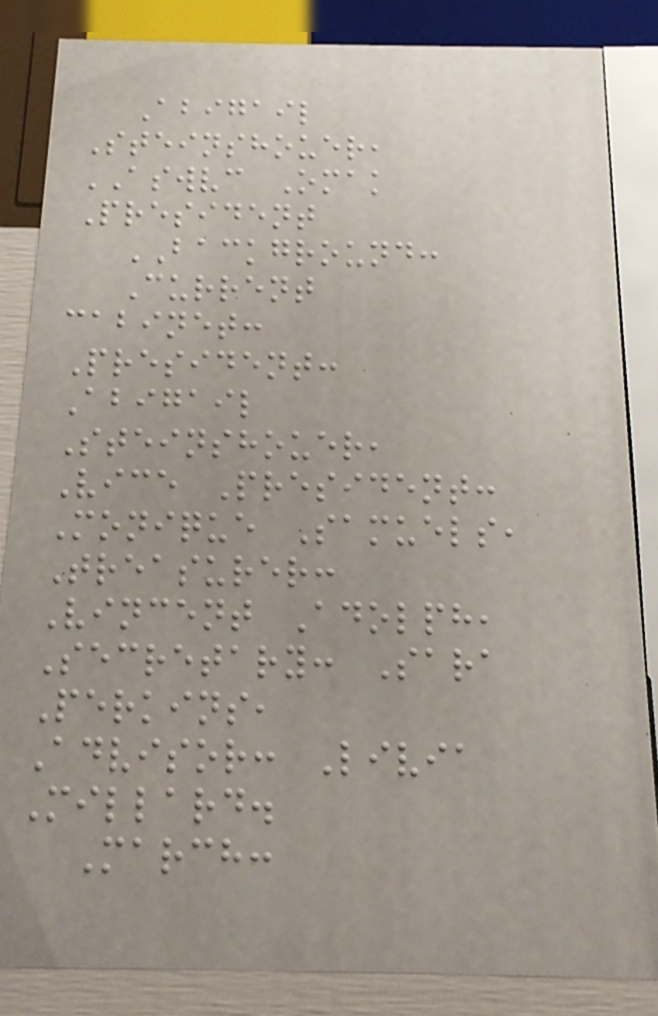Abigail
Steinshouer,
ASWVC Omak
President
BACKGROUND:
Current
cabinet:
President:
Abigail
Steinshouer,
Vice President:
Monique Samuels,
Treasurer:
Vincent Adolph,
Secretary: Sara
Perkins,
Advisor: Livia
Millard.
March:
